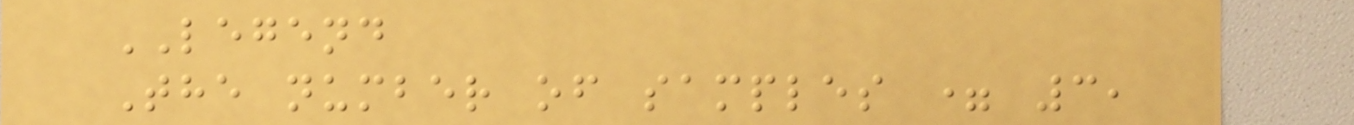LEGEND
The number of samples = 3,
